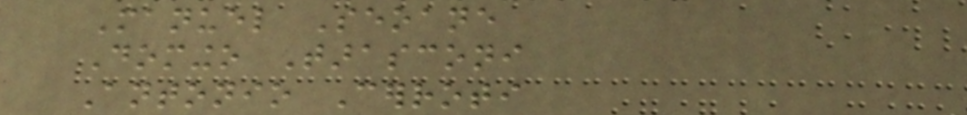Manuel Seoane
Domingo Tarasconi
Antonio Cerroti
